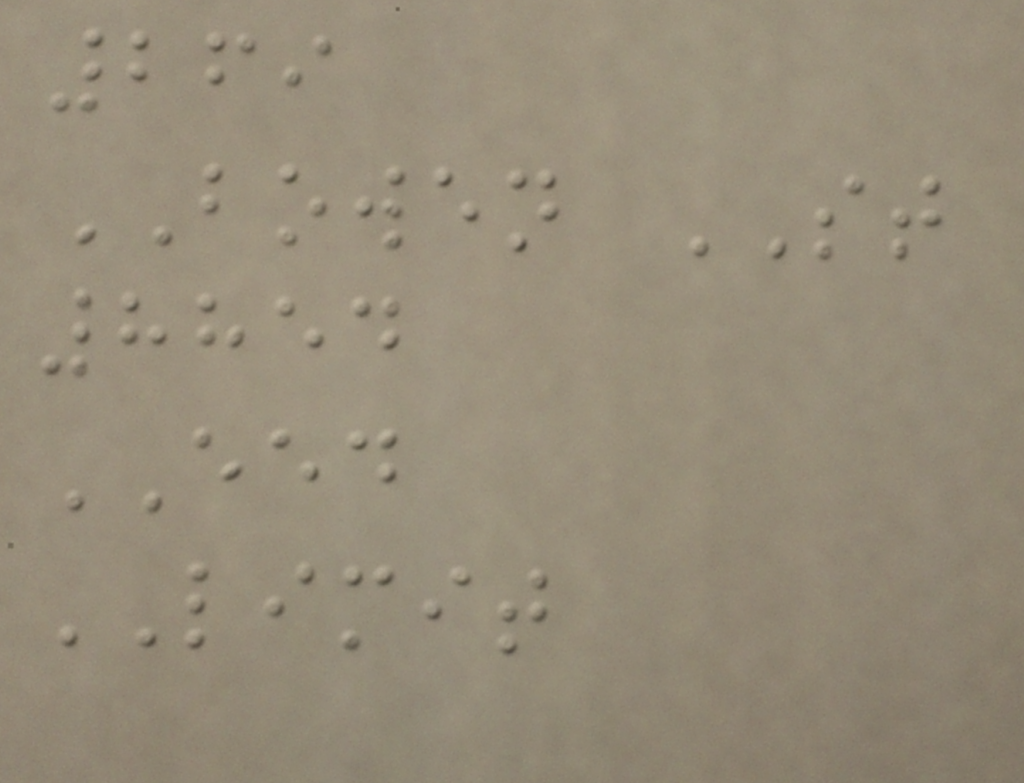269
BOWEN ST
8854
EED
LIMIT
